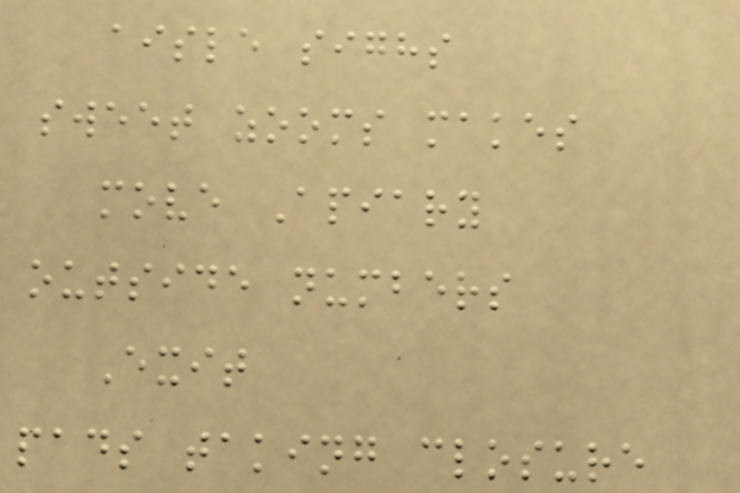aisle sighs
sweet zooms makes
move Apiary
outside numbers
Exit
pads taking closure
